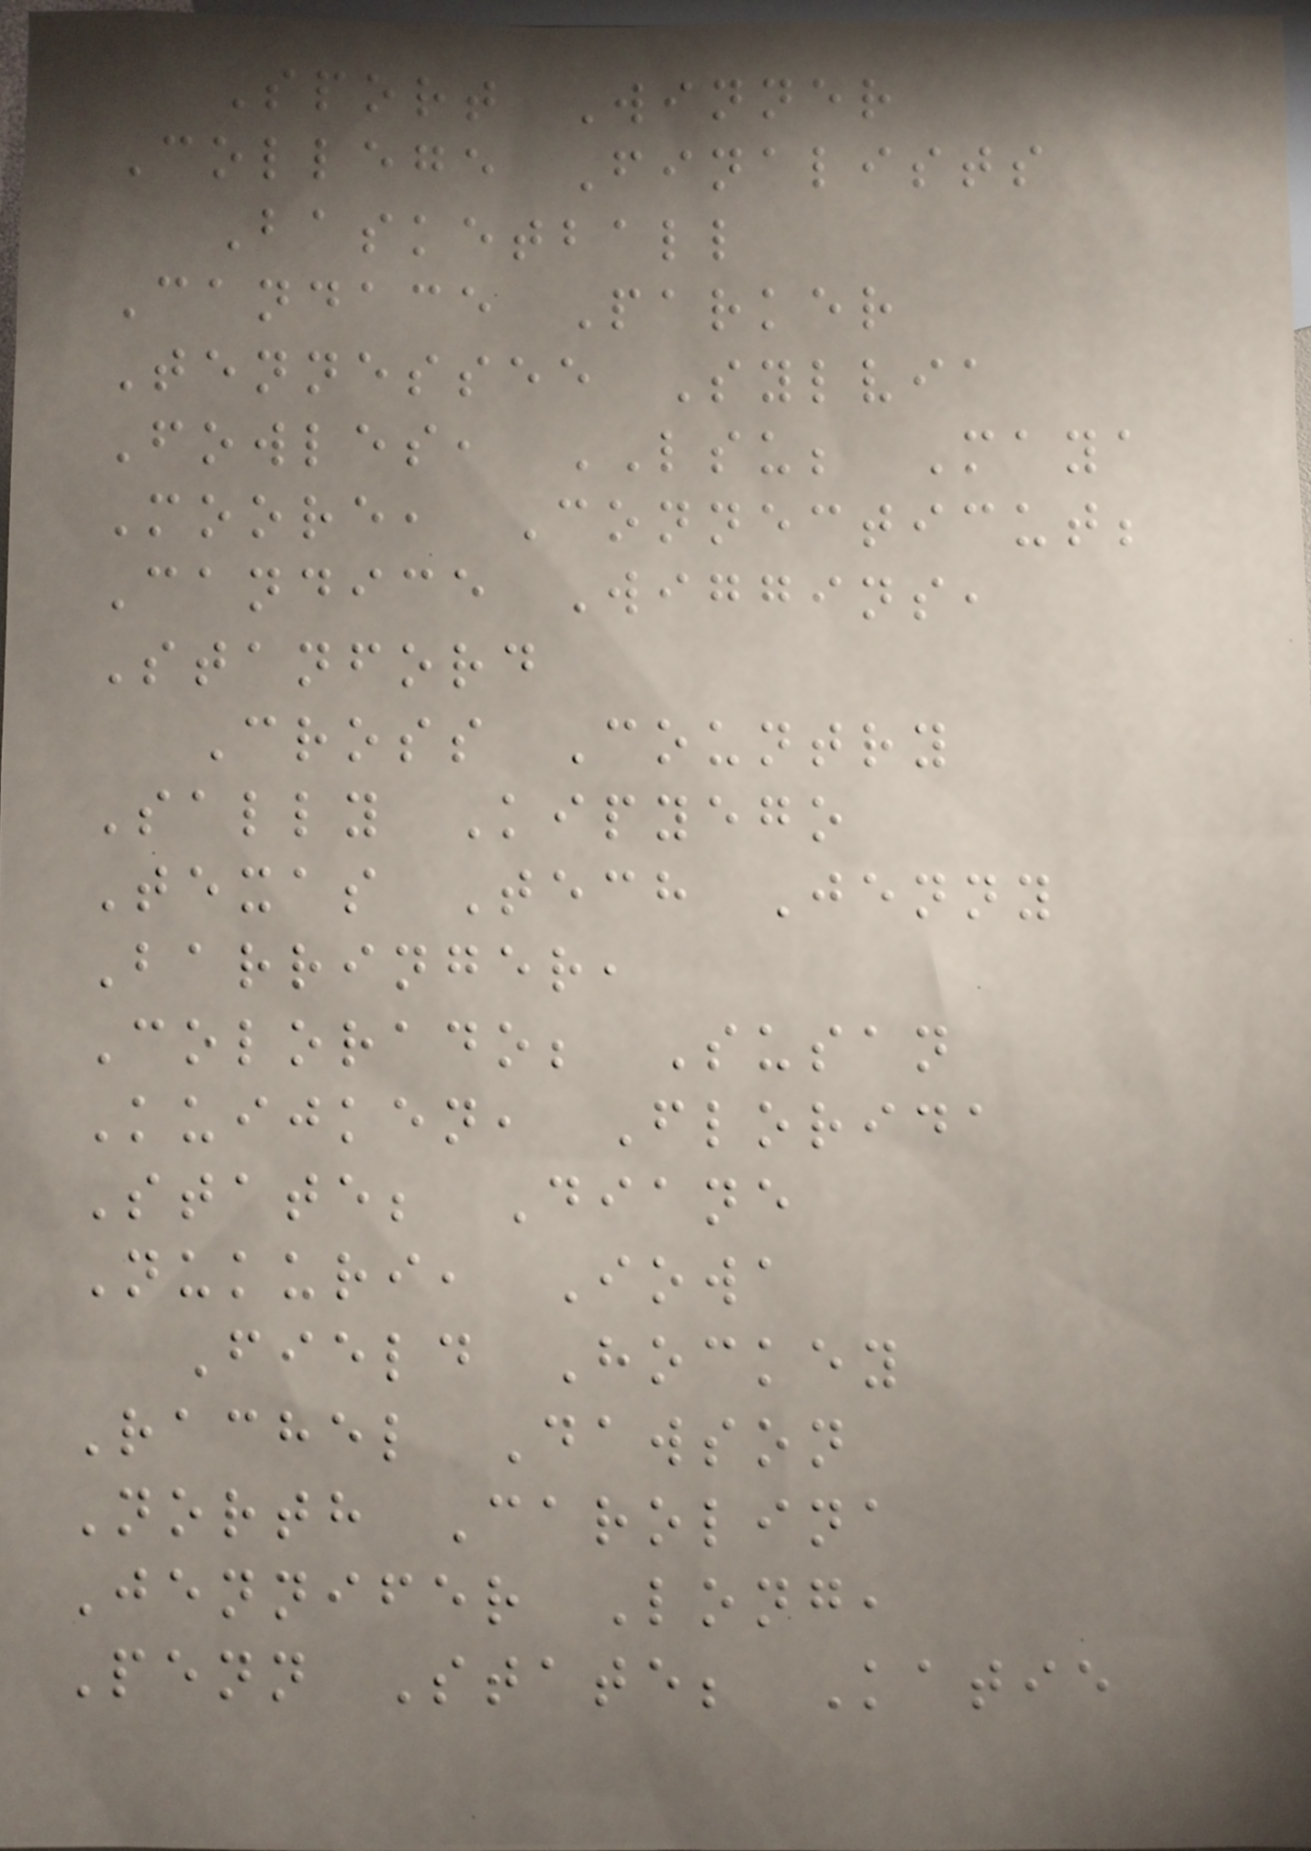Sport Winner
College Finalists
Basketball
Candace Parker
Tennessee Sylvia
Fowles, LSU; Maya
Moore, Connecticut;
Candice Wiggins,
Stanford
Cross Country
Sally Kipyego
Texas Tech Jenny
Barringer,
Colorado; Susan
Kuijken, Florida
State; Diane
Nukuri, Iowa
Field Hockey
Rachel Dawson
North Carolina
Jennifer Long,
Penn State; Katie
